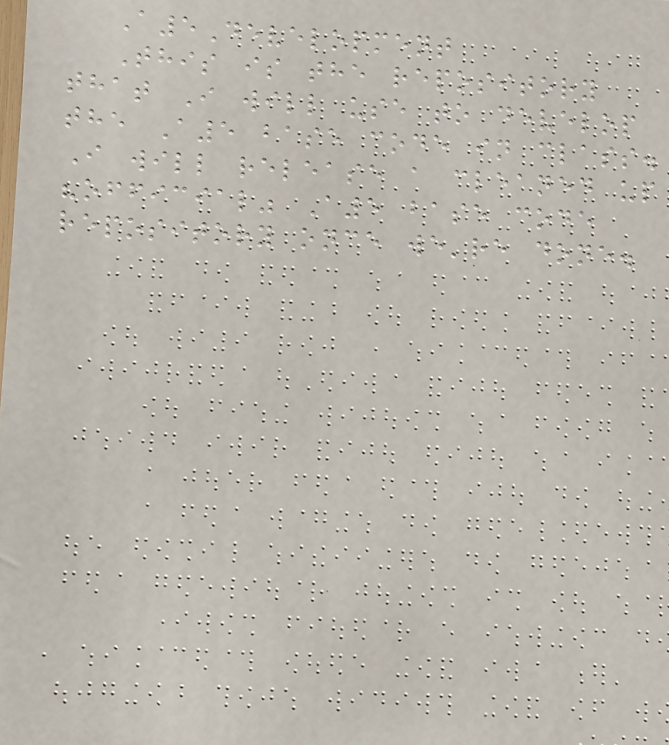A5Development
This is the repository
that I will use to develop
the A5 base code in class.
I will release a cleaned up
"official" A5 base code
repository once we're done.
